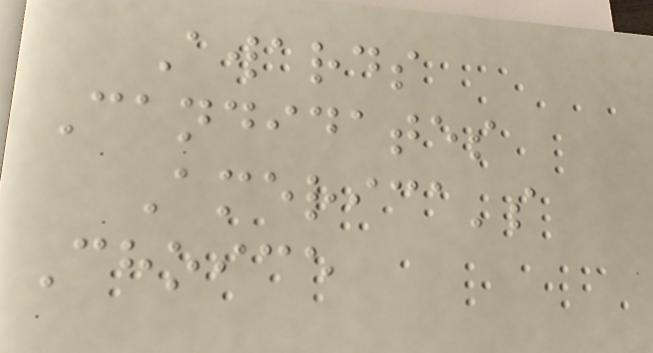Awards
Candidates
America's
Choice
